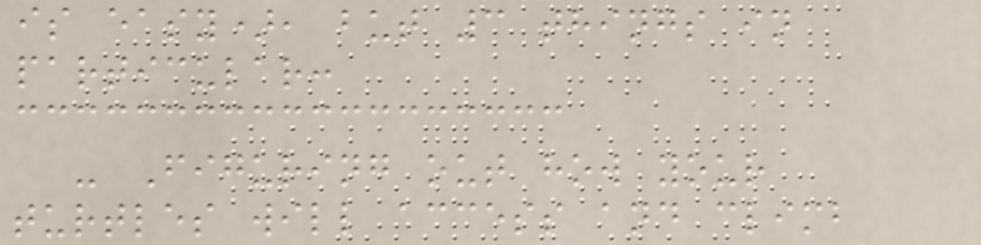is easy), but 3 things in
particular:
- Figuring out how your
turtles will access and climb
